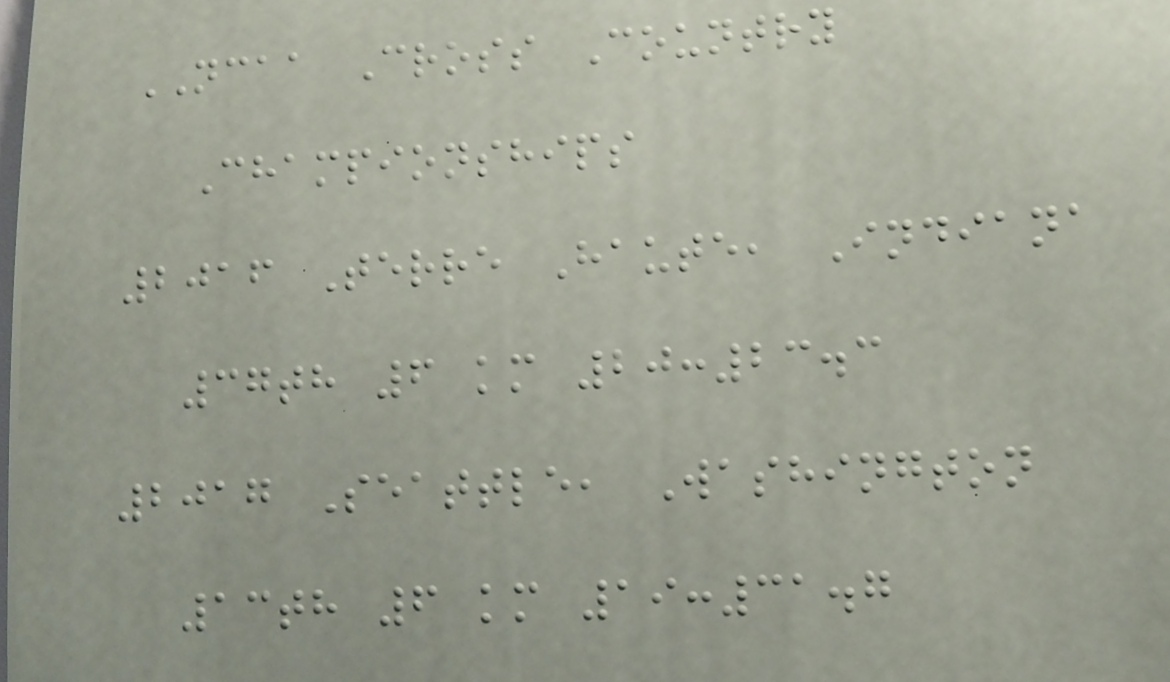NCAA Cross Country
Championships
2016 Terre Haute, Indiana
37th 6 km 20:23.3
2017 Seattle, Washington
13th 6 km 19:31.7
